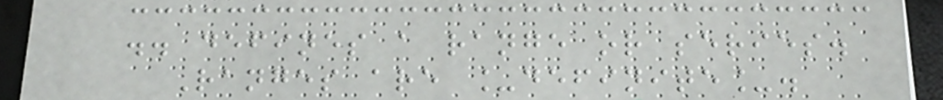.. defines a range or series.
Ranges are _definite_.
